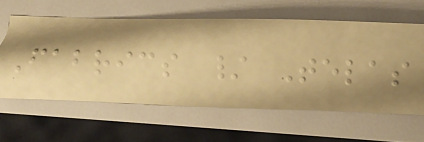Fabrics / Telas
